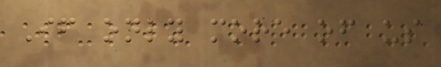If only more of us
